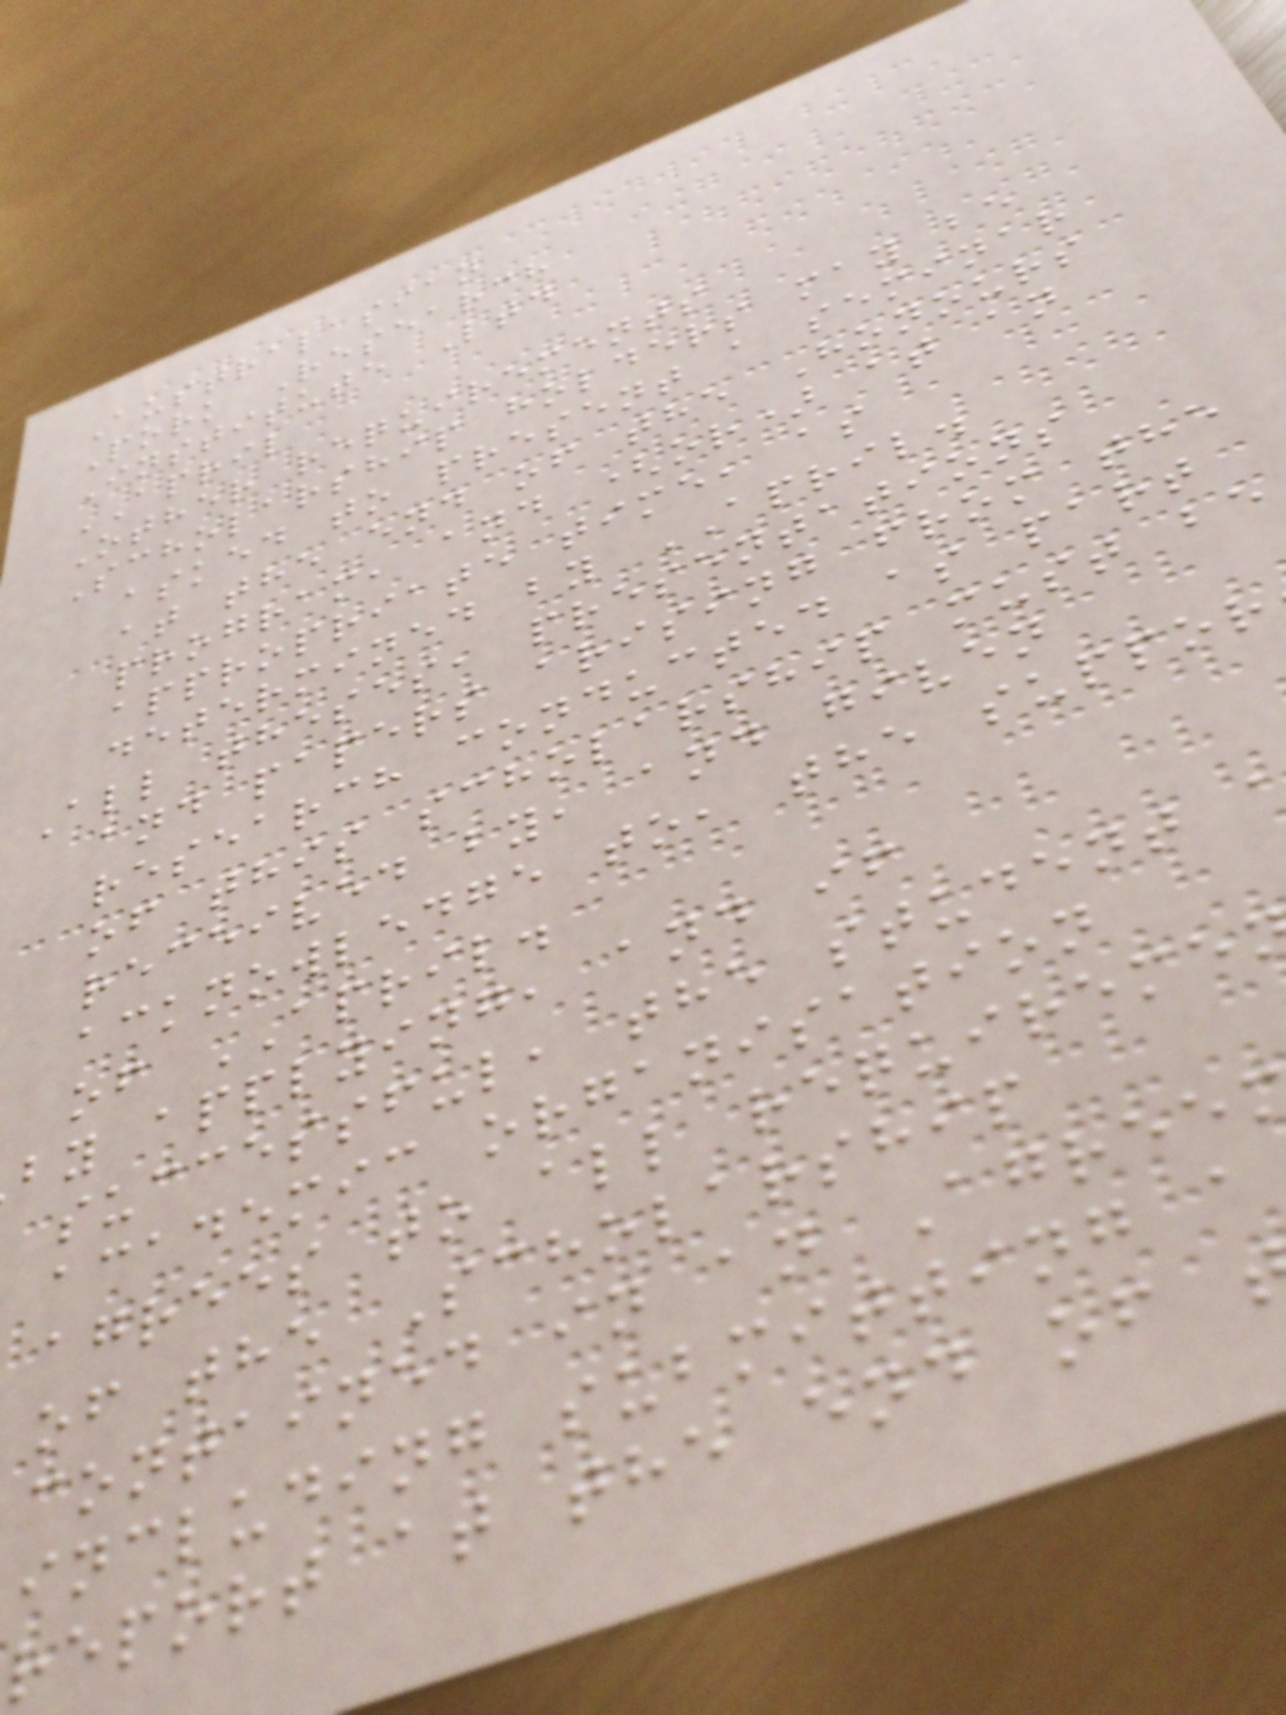Australasian
Pork Research
Institute Ltd
APRIL
Other requirements
Scholarship holders may be
asked to present a seminar
at the end of the Honours
program, and (or) at an
appropriate time, as
determined by APRIL.
All theses, presentations
and papers arising from the
research conducted as part
of this scholarship must be
received by, and given
acknowledge to, the suppor
of APRIL.
by applying, and if
successful, the student
academic organisation
agrees to all requireme
of the Scholarship
contained in an Agree
including submitting a
report at the end of
